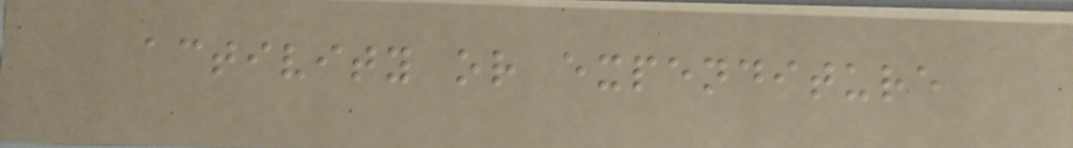activity or expenditure
